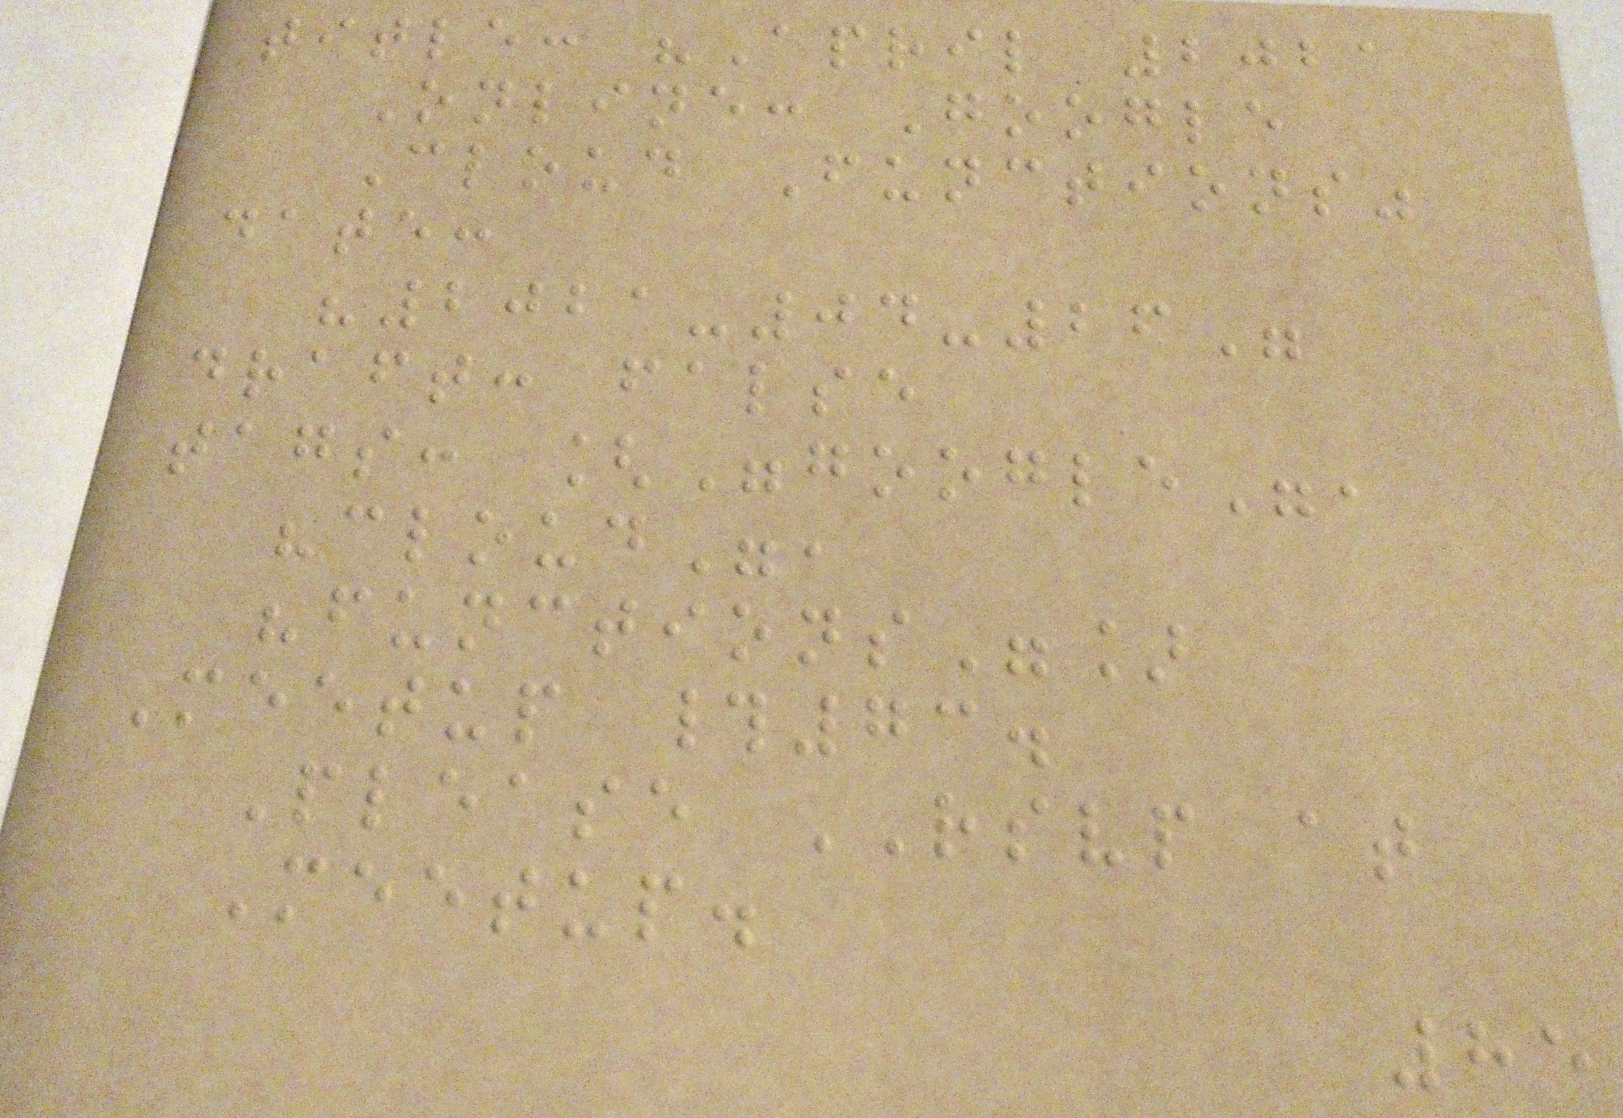title: "April 2021
Online: Google
Cloud Functions"
date:
"2021-04-26"
draft: false
tags: ["google",
"cloud",
"functions"]
Meetup #73.
Please RSVP at
Meetup.
85
